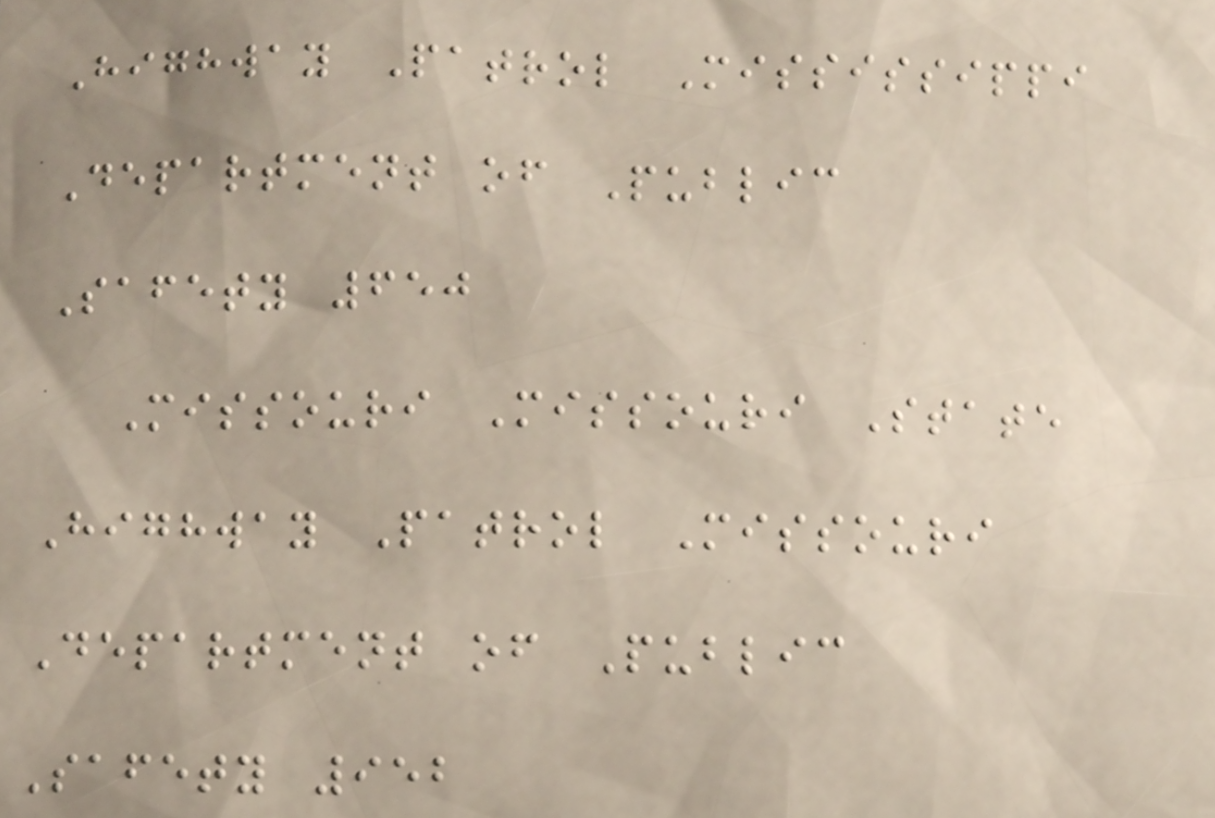Highway Patrol Mississippi
Department of Public
Safety 650
Missouri Missouri State
Highway Patrol Missouri
Department of Public
Safety 952
